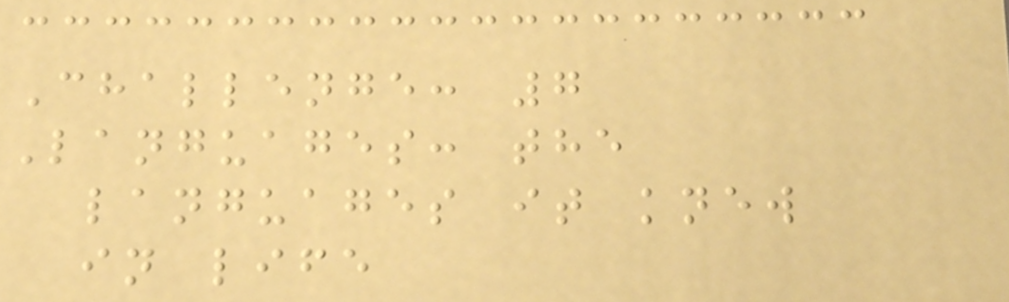Challenge: 7
Languages: the
languages it knew
in life
